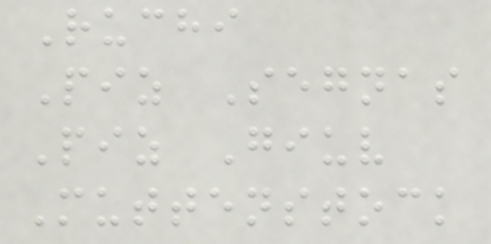Ruchi
Piz Segnas
Piz Giuv
Muttenstock
